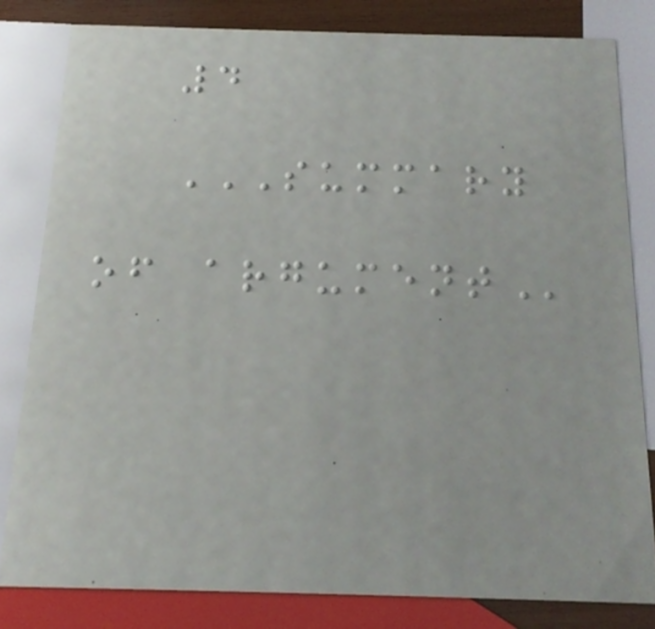4
SUMMARY
OF ARGUMENT
